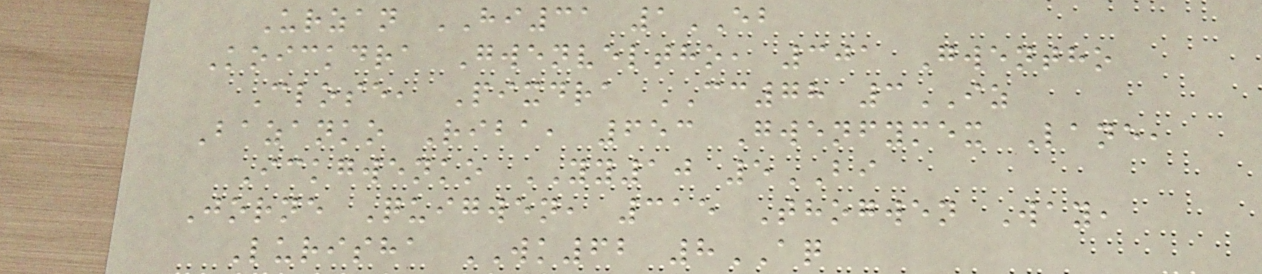Urzan HI31 1EB
Koickdra Gwenveltho, 301 Gwentho
Close, Pixdra CC78 3IZ
Bazanko Riba, 653 Gwenfymex Lane,
Ickgwenko YY10 5BI
Jorne Quigwen, 315 Thogwen Way,
Lurisha WK62 8AQ
